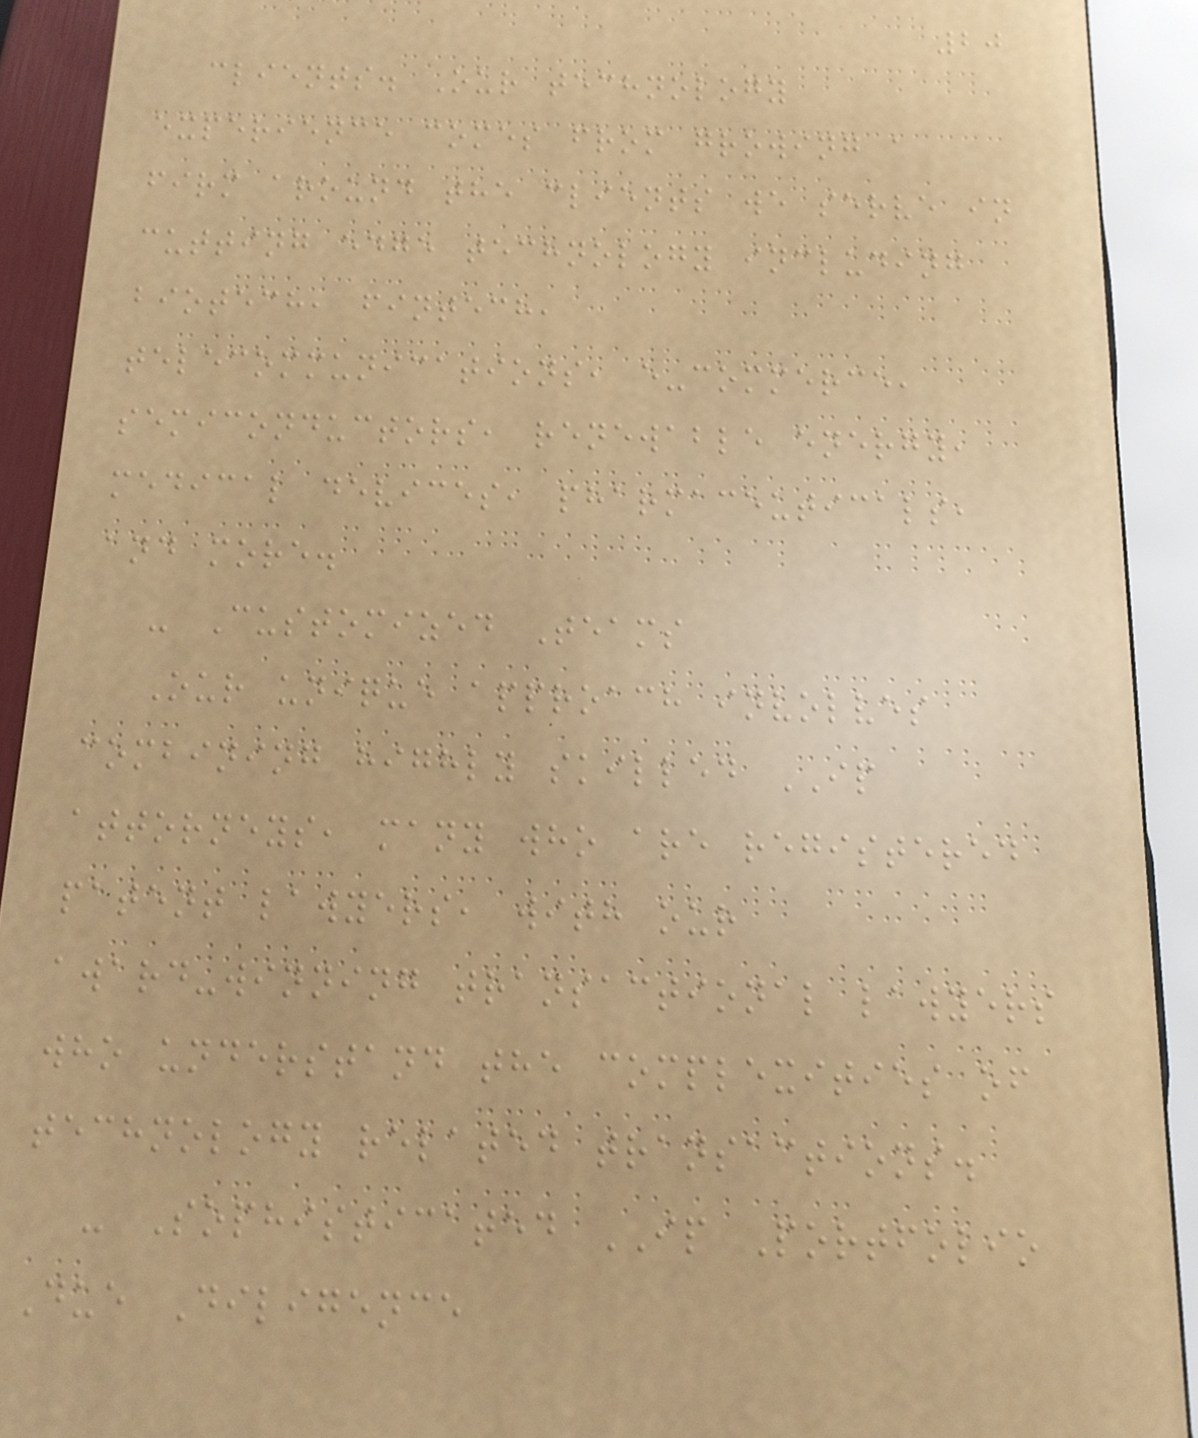20
clients. Our technology
experience comes from growing a
firm around the clients we serve in
cutting edge technology including
biotech, fintech,
telecommunications, e-commerce,
semiconductors, renewable energy,
medical devices, pharmaceuticals,
and more.
- Customized Teams
Our unique approach involves
combining highly skilled IP
attorneys, many who are registered
patent lawyers, with our
award-winning transactional lawyers
who understand the complexities of
technology related transactions.
- Sophisticated IP Portfolio
Due Diligence
